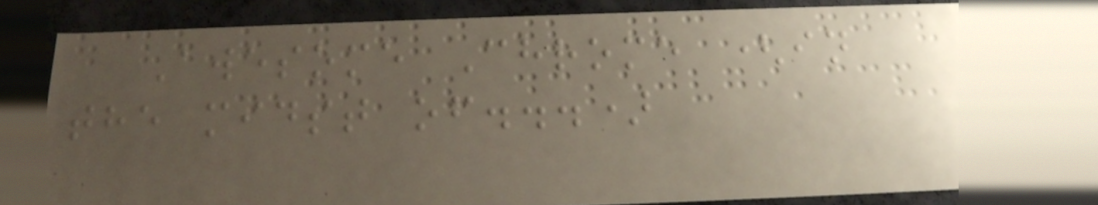Awesome Chrome (in
the midst of...)
